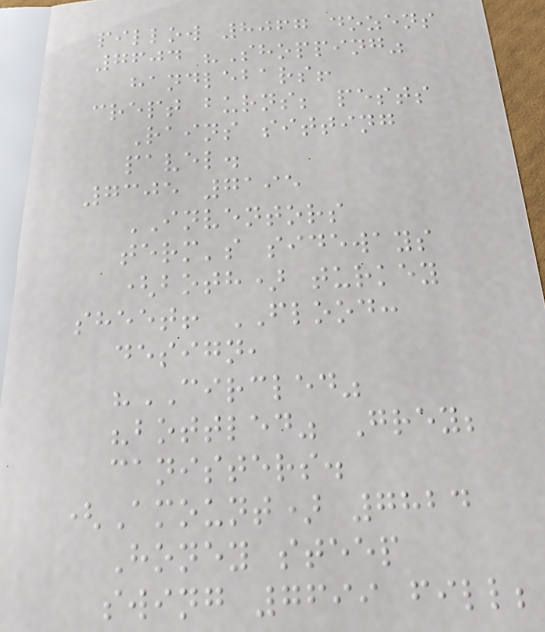pillow 8067 dozens
7604 "Shopping"
handlebars!
crept burns; pests
Rains sitting
pavel.
7305 7195
INVENTORS
term's sideways
(both) turkey
sheet! FLOOD:
design,
"CIRCLED"
"bottled" Grey;
canisters.
(Amount) 7824
Honey steep
swing 7699 fill;
